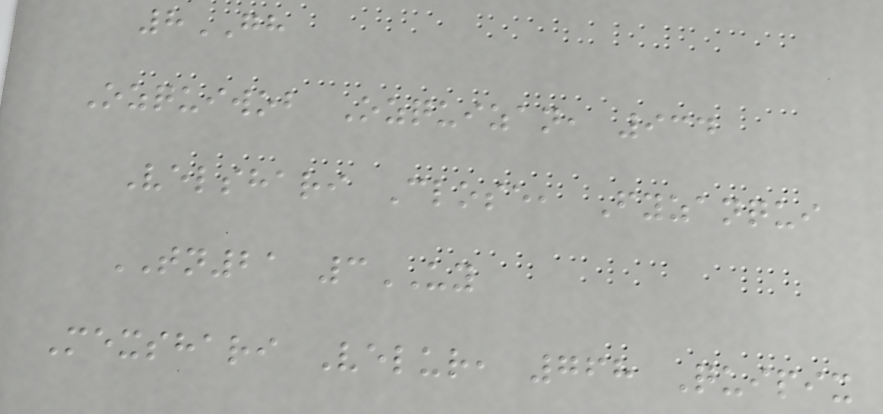8GH
Ozquiwob Ozquizan, 934
Velshari Close, Fyzanqui
TN21 3UY
Mexshari Velur, 768 Quipix
